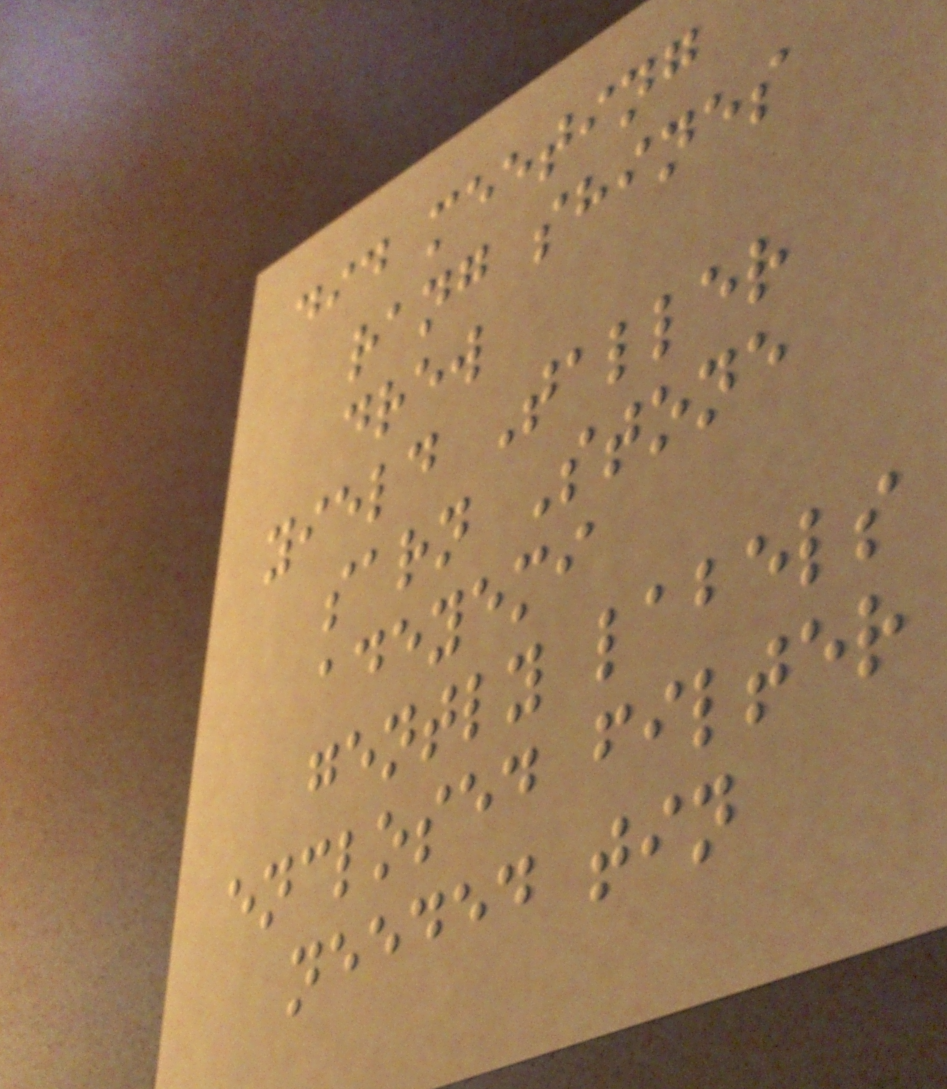did meeting
rang shines
drew
yield Taller
sarn Stone
adeyemi
gently labels
enclosed filter
needed tin
